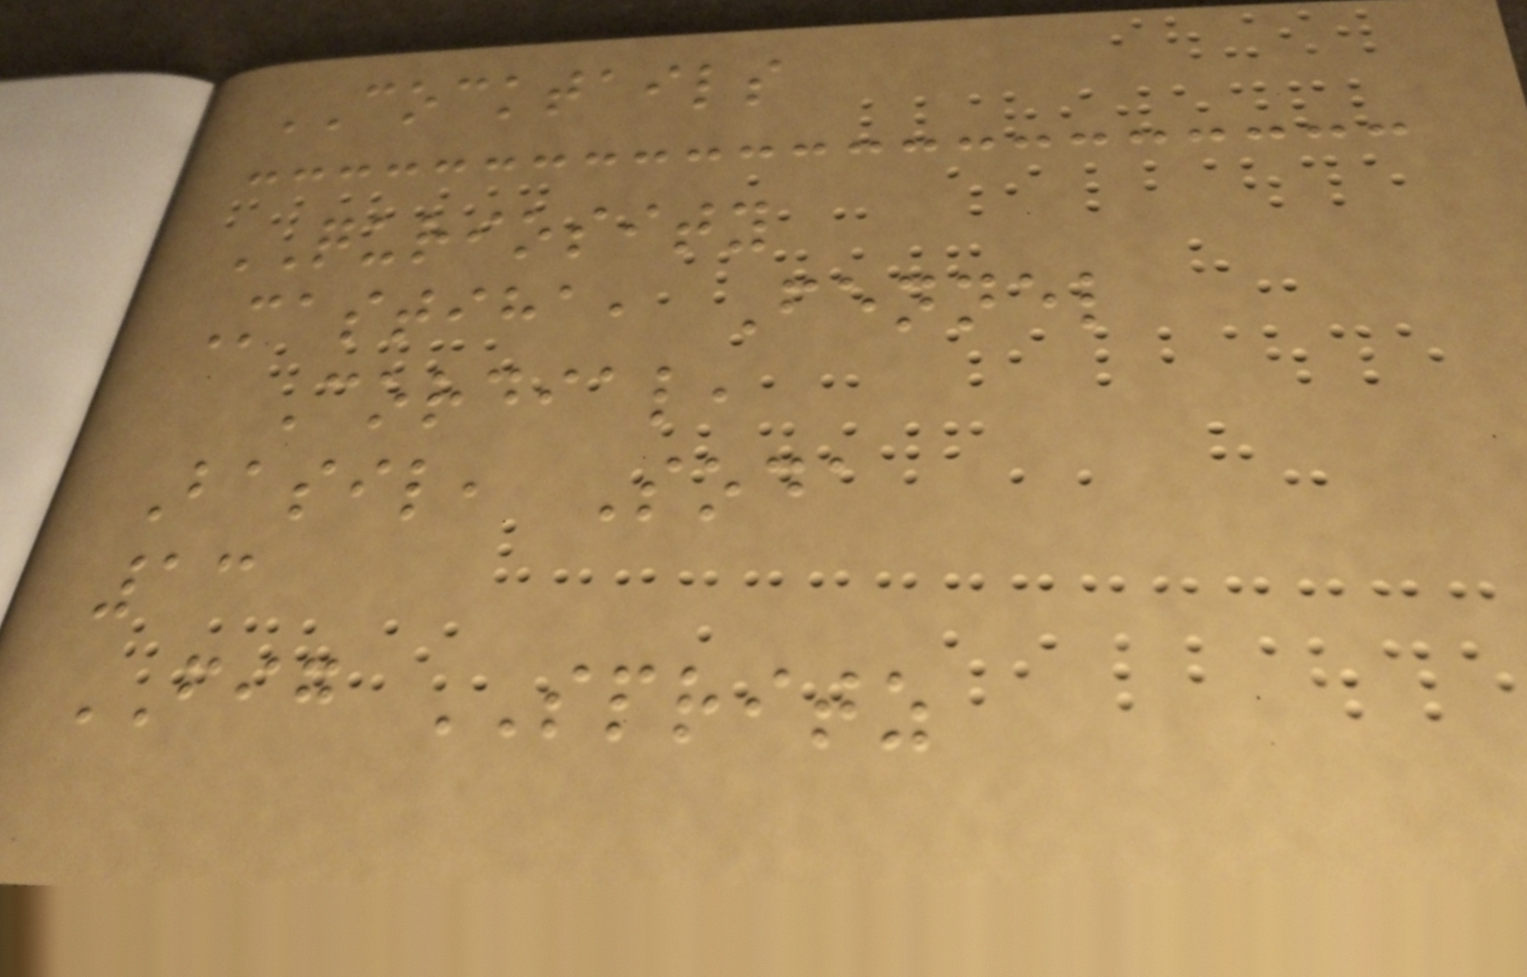COCKTAILS
QURIOSITY
Mastiha, Fennel
Cordial,
Basil, Soda
13
FIG SPRITZ
